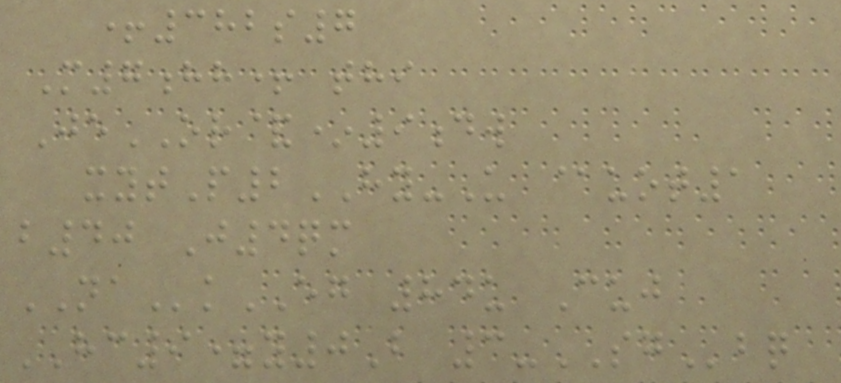+382s7
M7hh+ thi
JeOR&*9dw
xytP2HY-U @uot1
b40 J4qm
NAkEG 84u Cuj
HC9=y0B 3-SGbq
